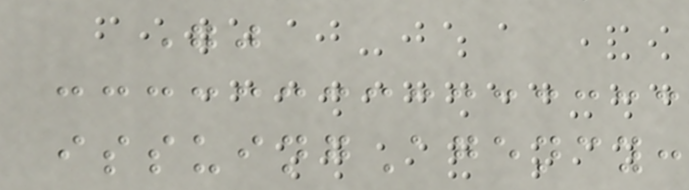""
issuingAgency:
